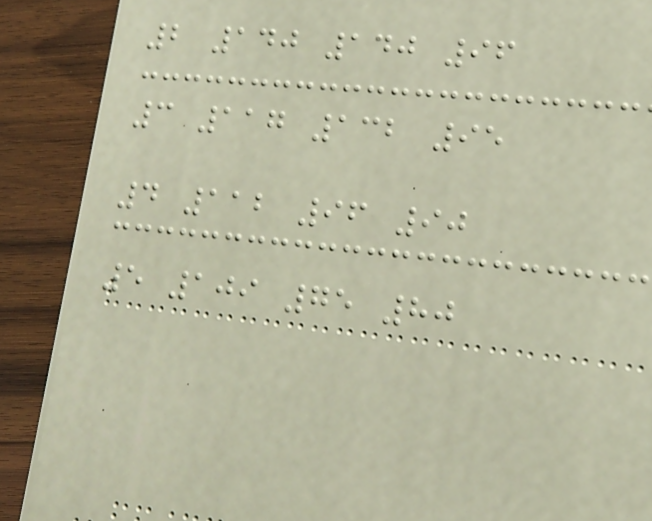2 140 140 96
3 117 132 95
4 112 96 90
5 109 75 80
